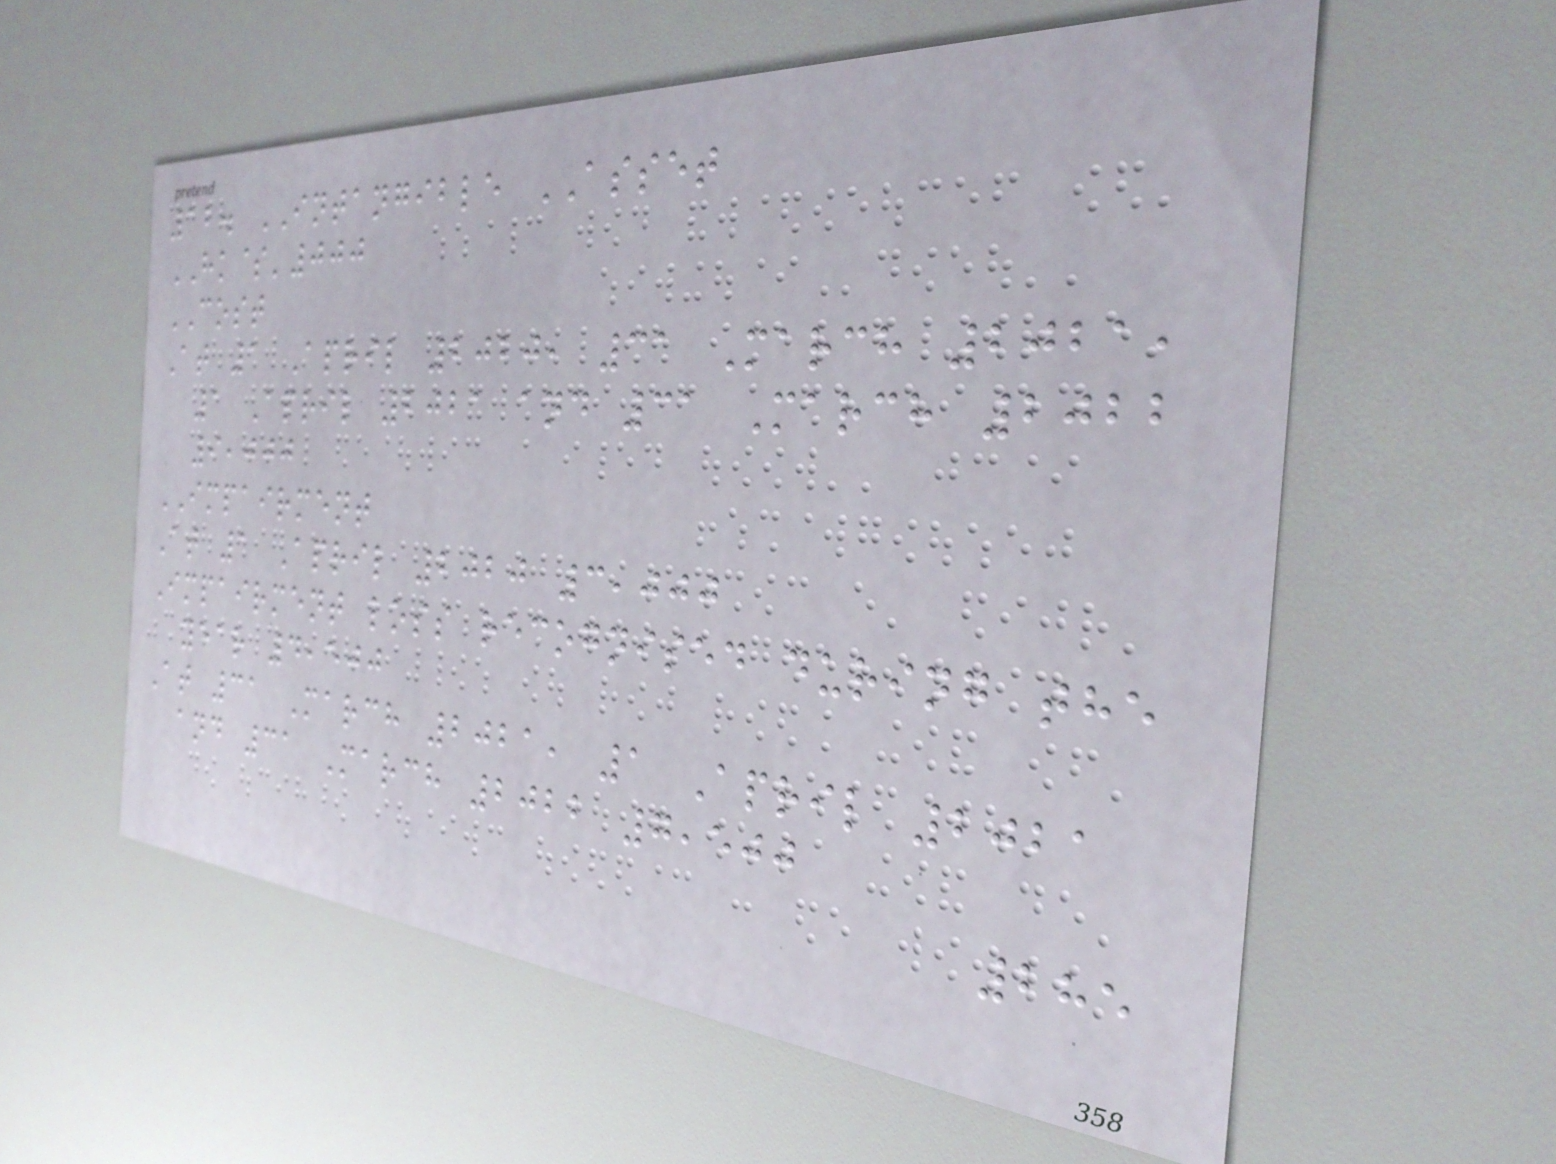12. INTANGIBLE ASSET
HK$'000
COST
At 1 April 2020, 31 March 2021,
1 April 2021 and 31 March 2022
9,000
IMPAIRMENT
At 1 April 2020 3,000
Impairment loss recognised during the
year 4,500
At 31 March 2021, 1 April 2021
and 31 March 2022 7,500
285
